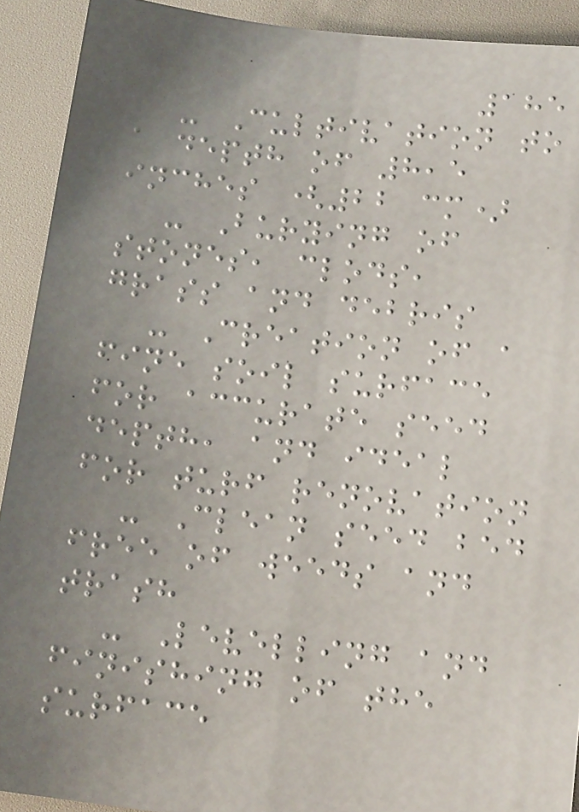185
- Cultivation to
a depth of 8,5
inches (22 cm)
- Burying of
stones, clods,
grass and debris
- Creation of a
fine soil surface
for accurate seed
depth, and ideal
for turf renovation
- Clean seed bed
free of weeds and
trash
- Levelling and
finishing of the
surface
